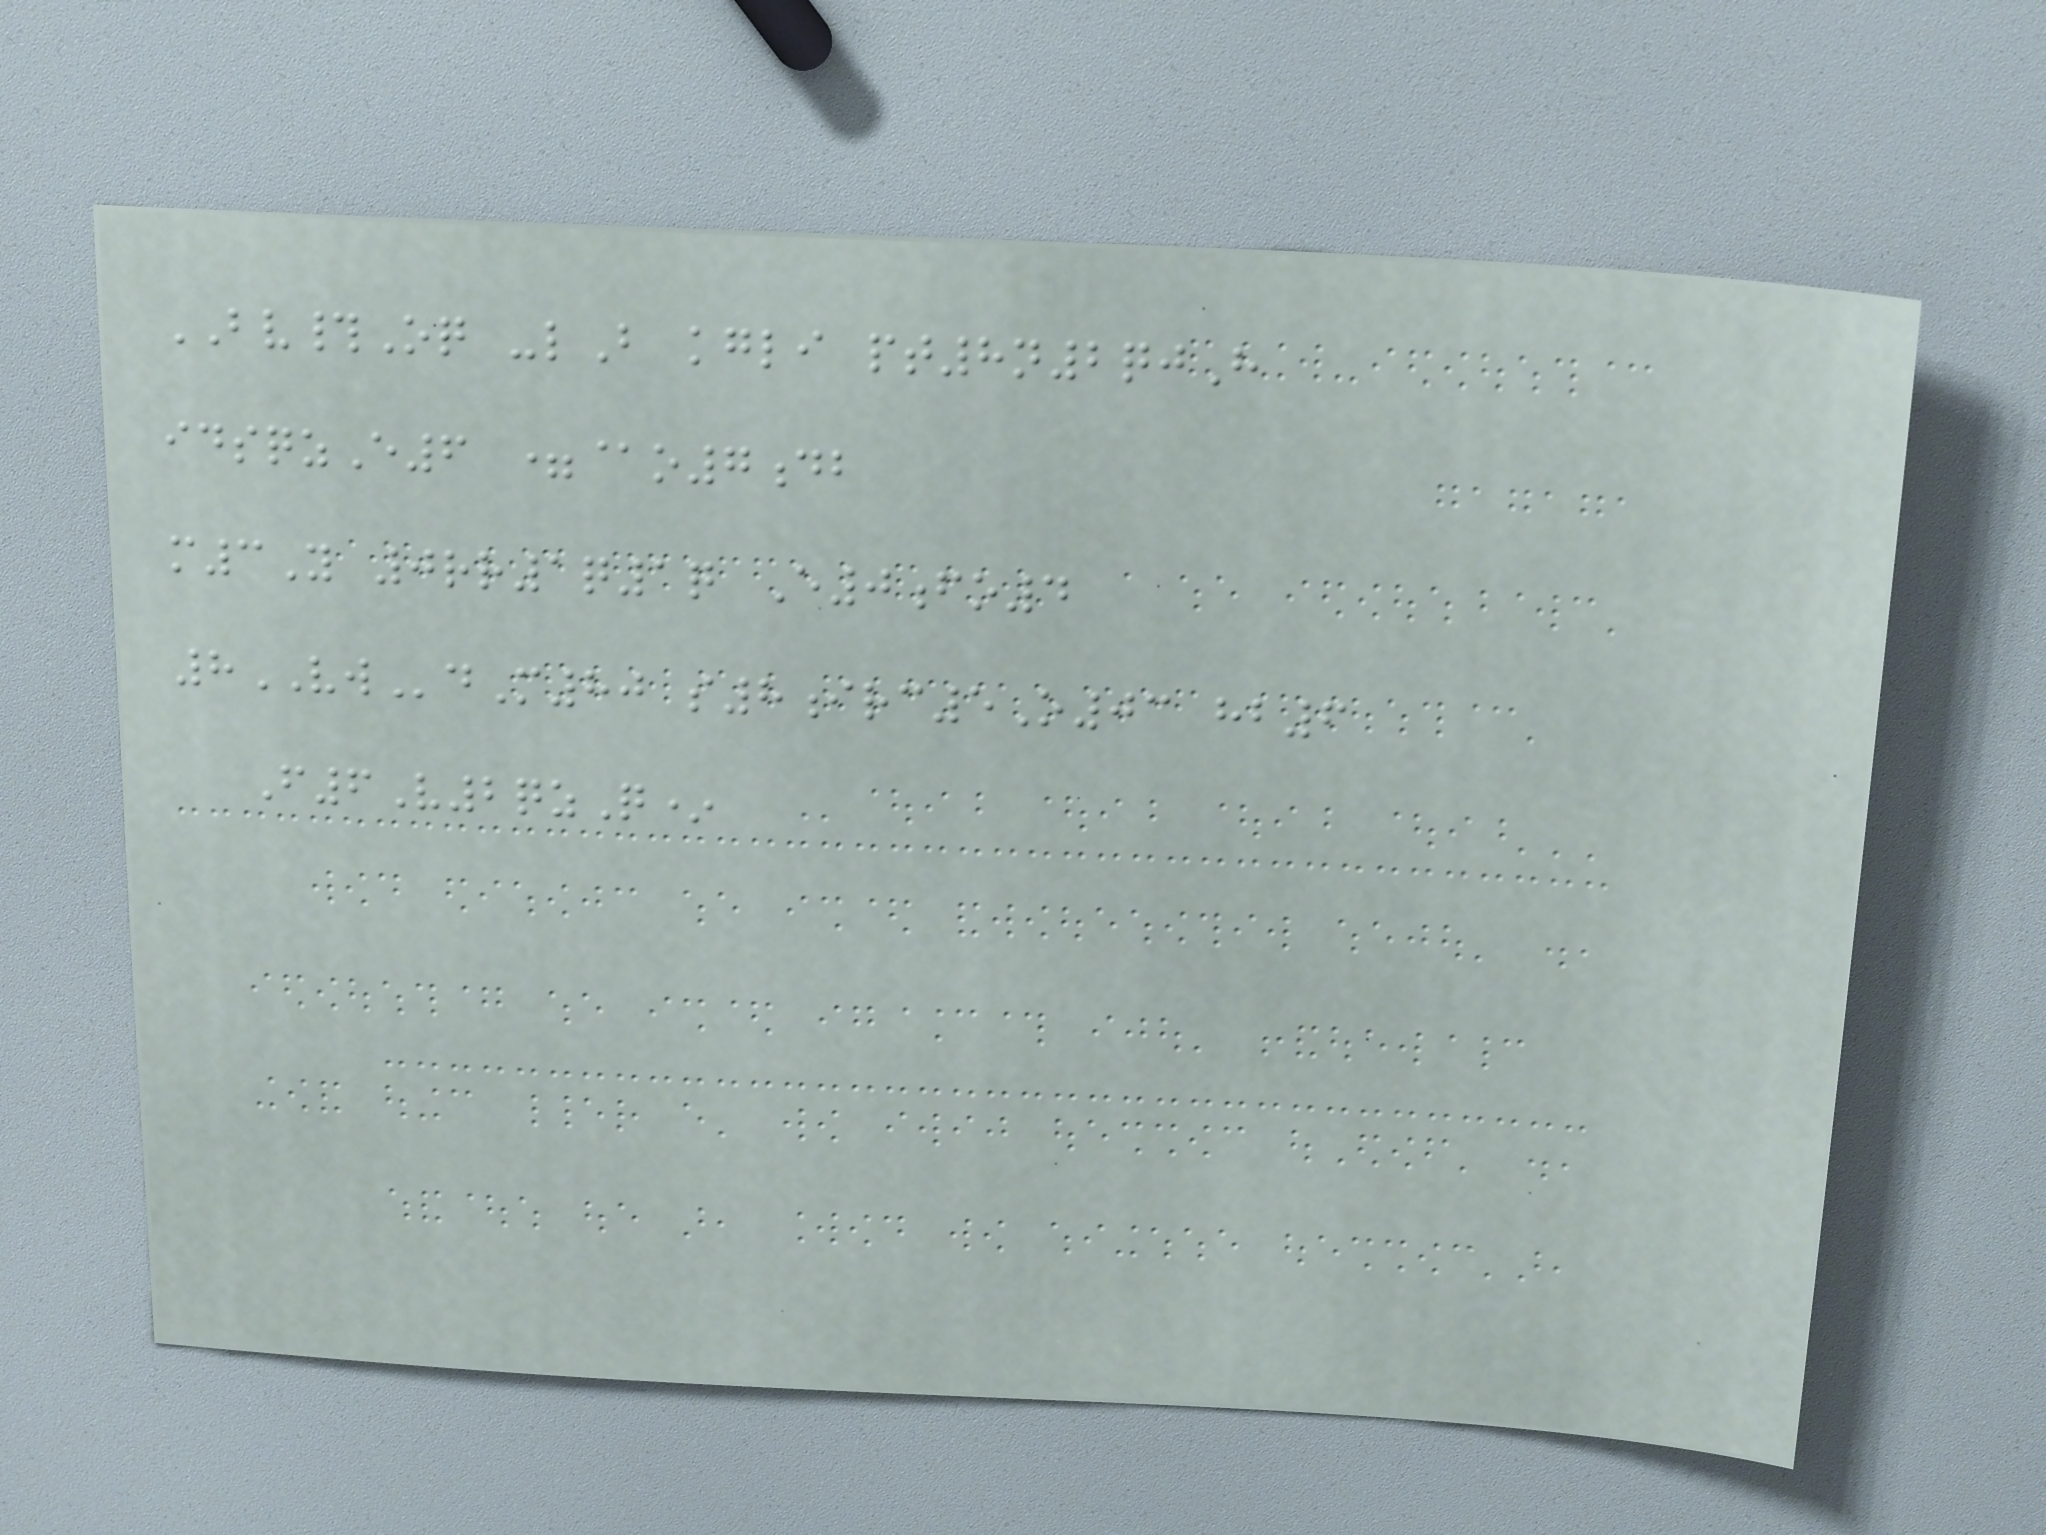BV#Oq -lB kgli pt8n2qjH
idsqzE6 =@o7db
m3Y 0rr1q1q E0fo4
8VWdM80 s8irc5O03 hb6
F6V2qzQ*
